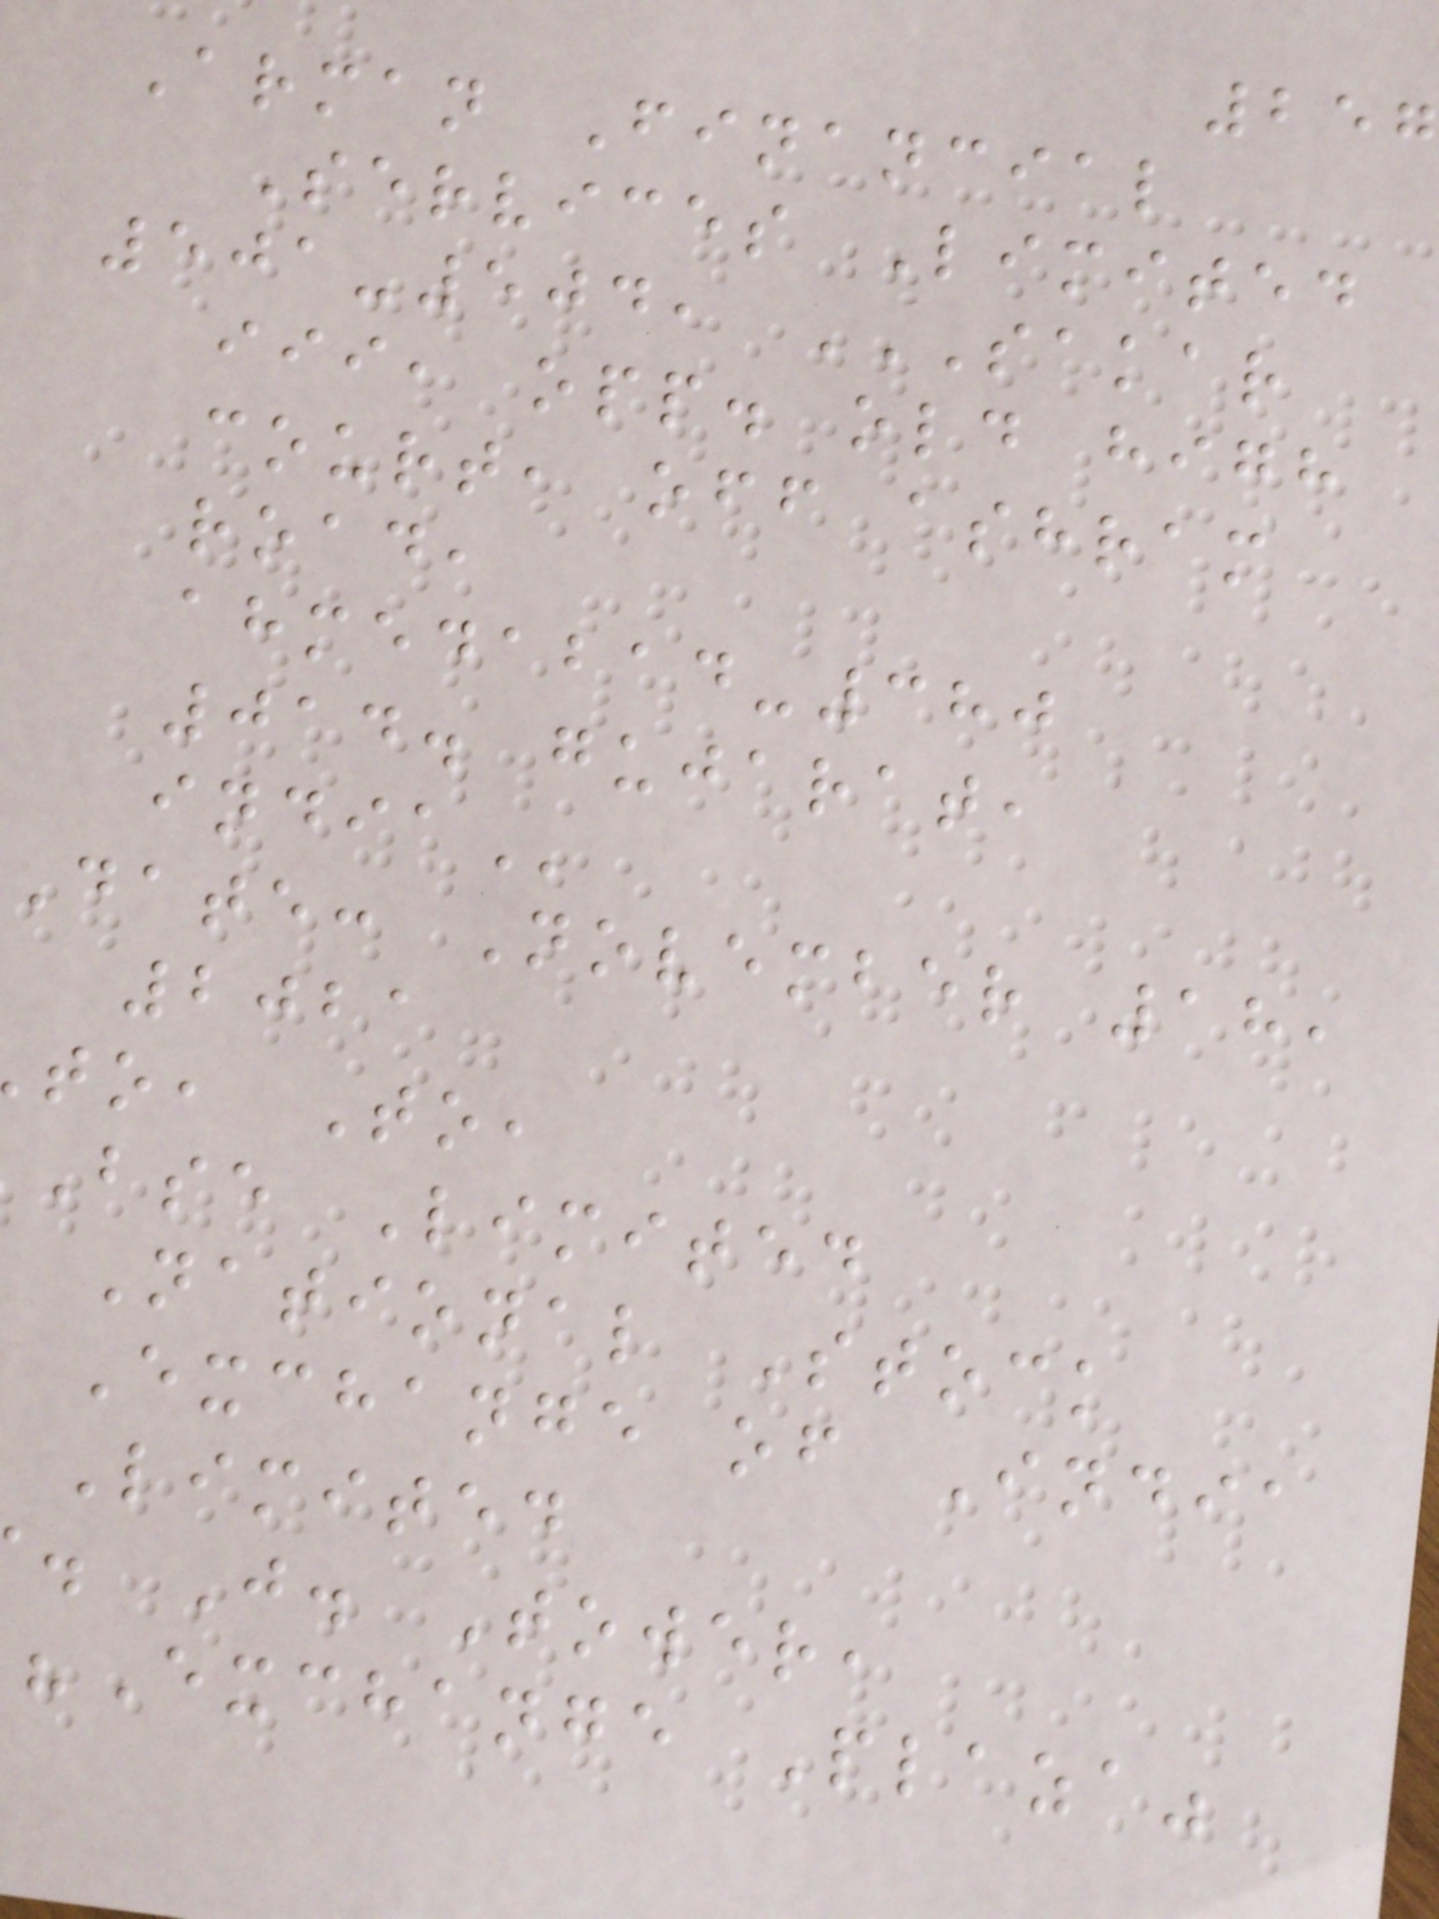257
Arman Financial
Services Limited
501-504, SAKAR
iii, opp. old high
court, off ashram
road,
ahmedabad-380
014. gujarat,
Date: November 18,
2021
to, To,
bse Limited
National Stock
Exchange of India
Limited
. J. Tower,
"Exchange Plaza"
